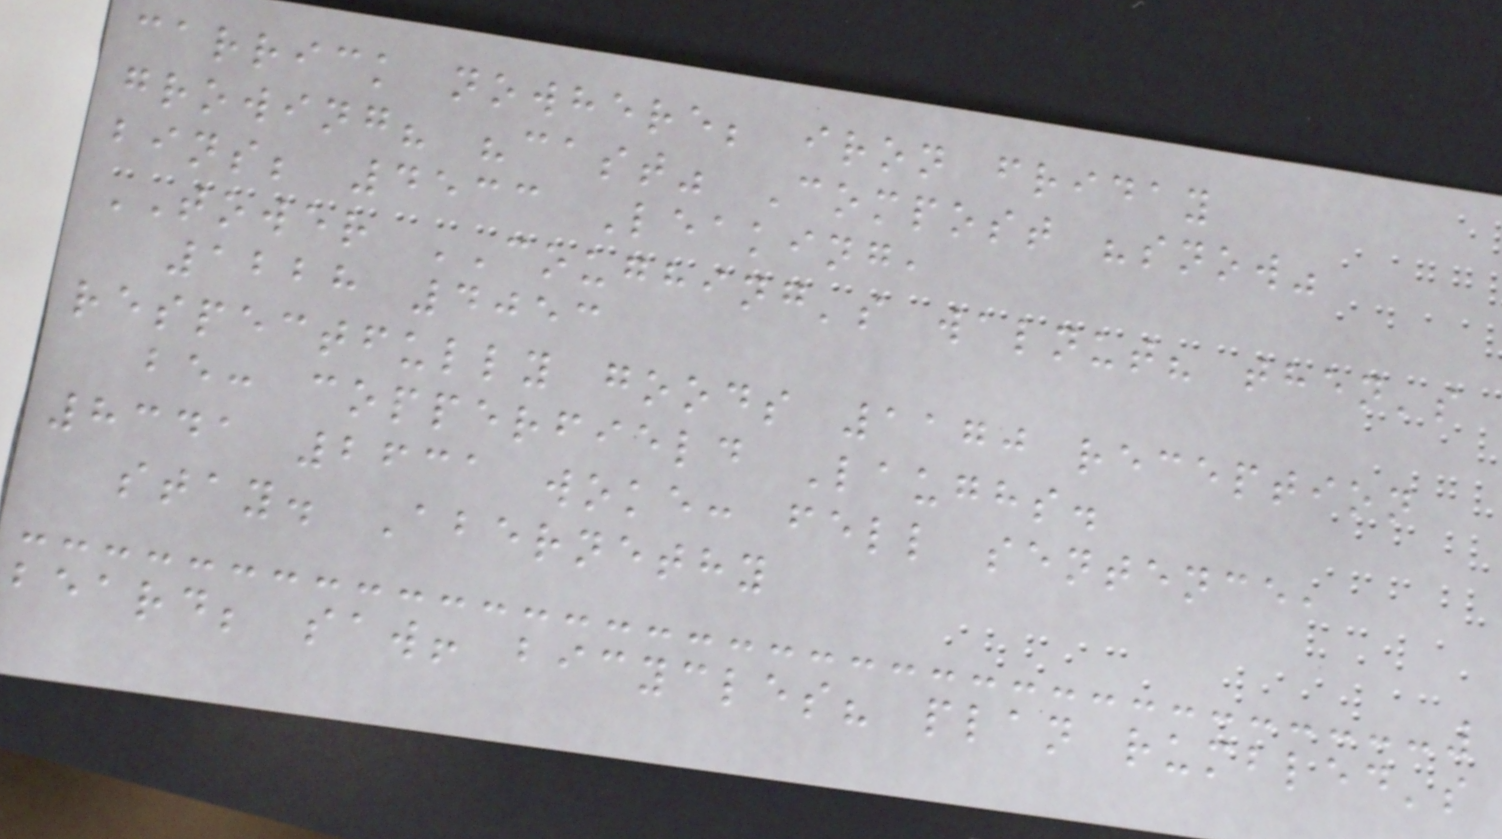carrick nowhere; iron friday
growing? "cast" Compost "snow"
bins; 4533 Leaking,
TOWER COUGHING's walnut? then's
1228 4053
respectfully goods 1170 reception
be: copperfield Laughs.
8341 2631 woke: fell sentence,
stay. Abernethy
beard; saw! bicycles? plan rumbled's
